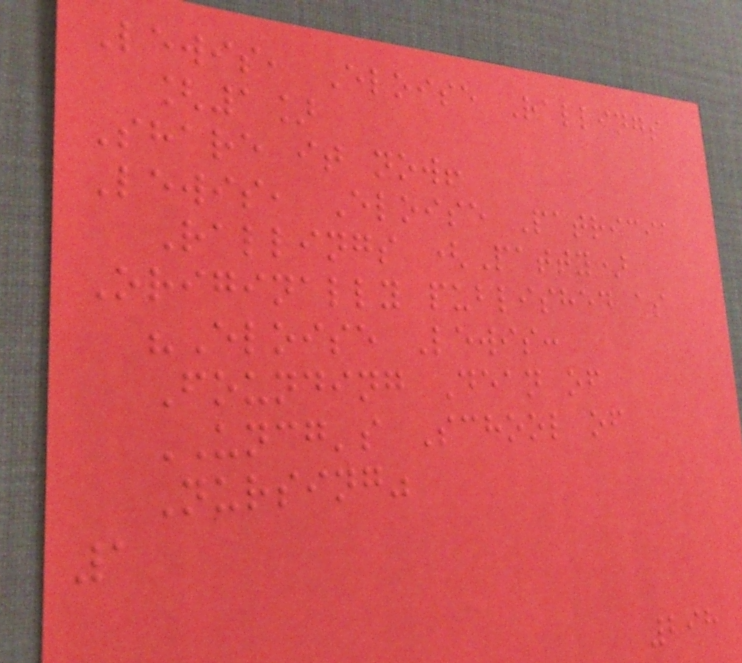Lewis, Eloise Rallings
[1]
Share it now!
Lewis, Eloise Patricia
Rallings (Patty)
Originally published as
"Eloise Lewis:
Founding Dean of
UNCG's School of
Nursing"
1
298
